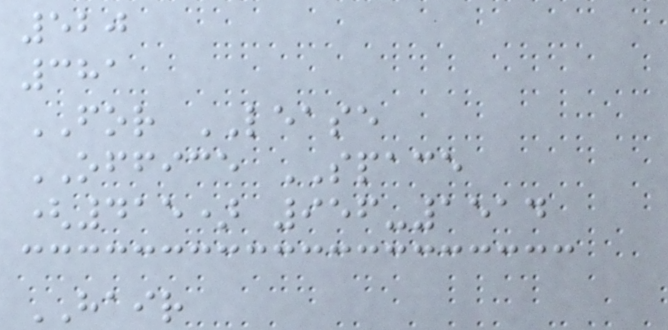520
381
FOR LEASE
OFFICE SPACE
(415) 956-1514
HAIR
